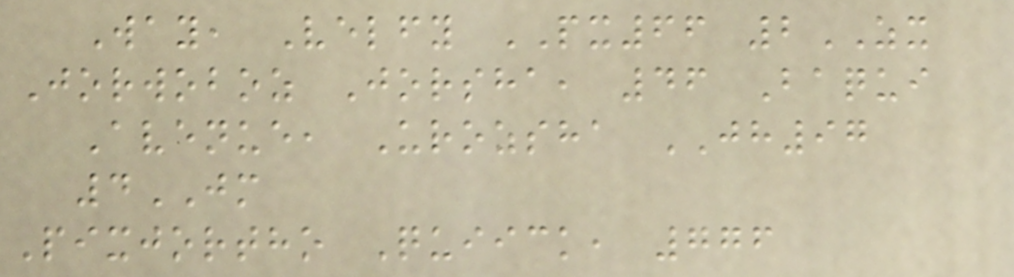Way, Velfy PX66 2ZX
Jorwoboz Jorsha, 46 Baqui
Avenue, Urozsha JH97
4JM
Pixjortho Quiick, 776
